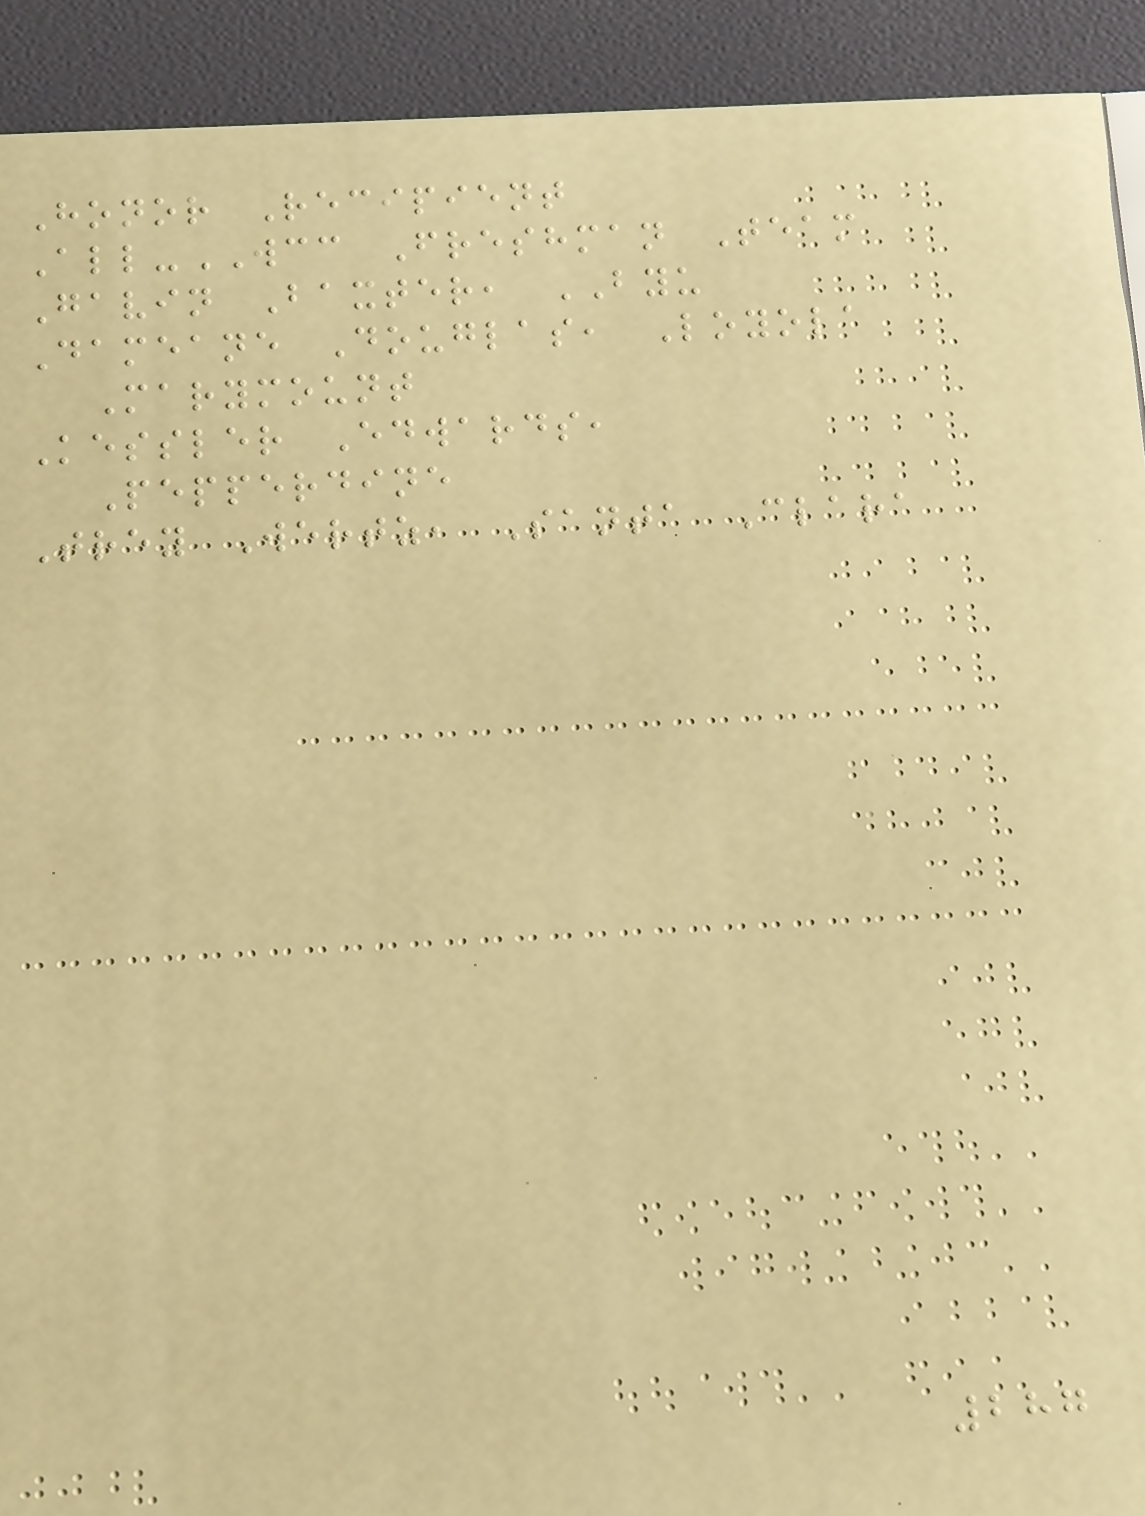Honor Recipient
All-WCC Freshman Team
Gavin Baxter, BYU
Dameane Douglas, Loyola
Marymount
Kessler Edwards,
Pepperdine
Trey Wertz, Santa Clara
287
